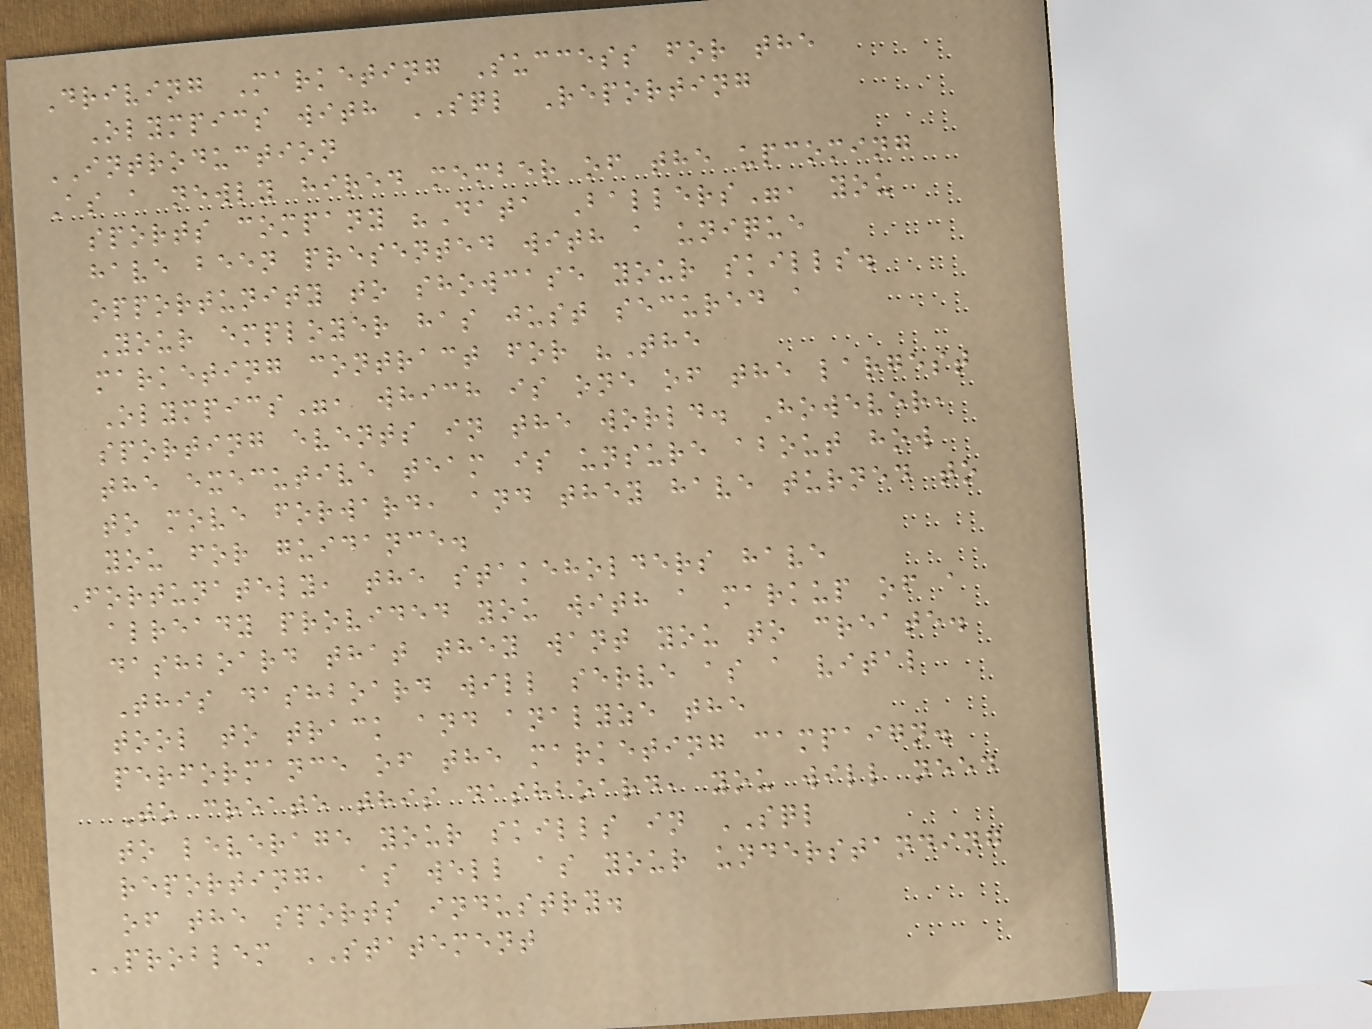Driving Marketing Success for the
Olympics with SQL Reporting
INTRODUCTION
As a newly hired member of the upcoming
sports company "Data Ballers", you
have been presented with a unique
opportunity to showcase your skills.
Your employer has just secured a
marketing contract for "The
Olympics", which is one of the largest
sporting events in the world. However,
the executive team is unsure about how
to move forward, and they have turned to
you for guidance.
Fortunately, the stakeholders have
already provided you with a markup of a
dashboard that they want you to create.
This dashboard will serve as a vital
tool to track and analyze the
performance of the marketing campaign.
To create this dashboard, you will need
to leverage your skills in SQL
reporting, as well as your understanding
of the sports industry.
PROBLEM STATEMENT
